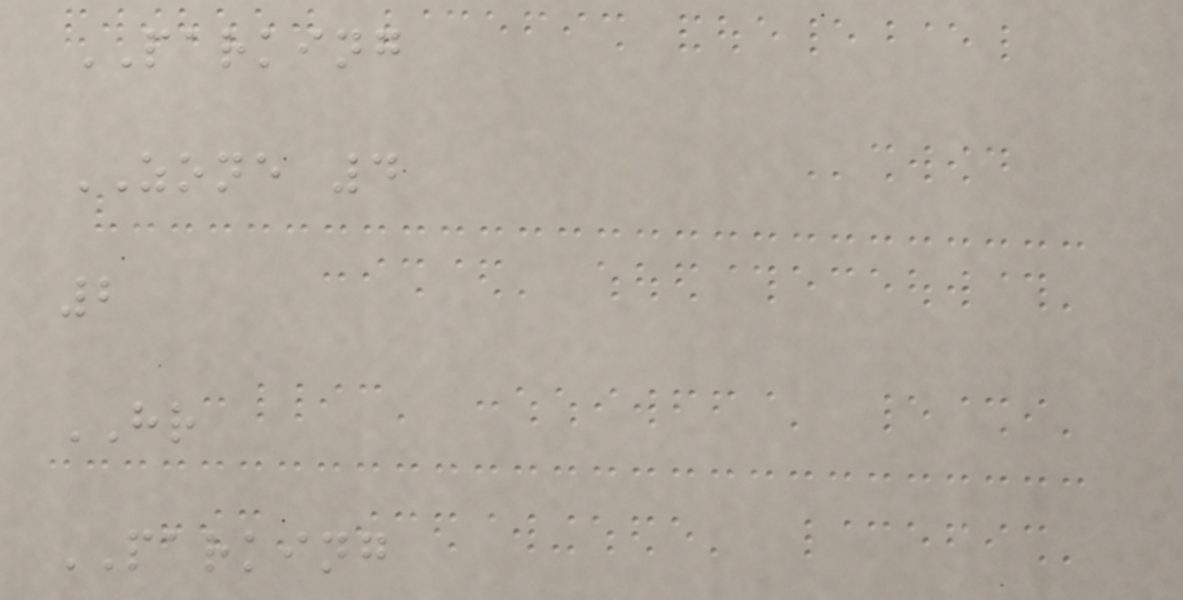PARKING
ZONE 4
2
HR
PARKING
